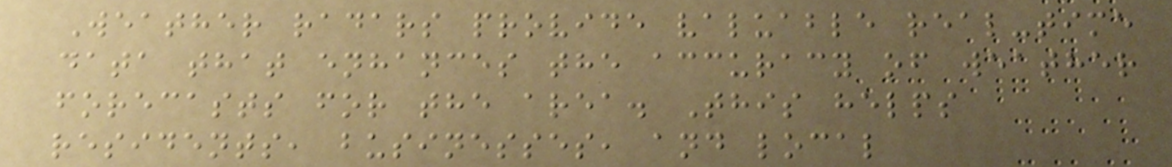Weather radars provide valuable real-time
data that enhances the accuracy of weather
forecasts for the area. This helps
residents, businesses, and local
